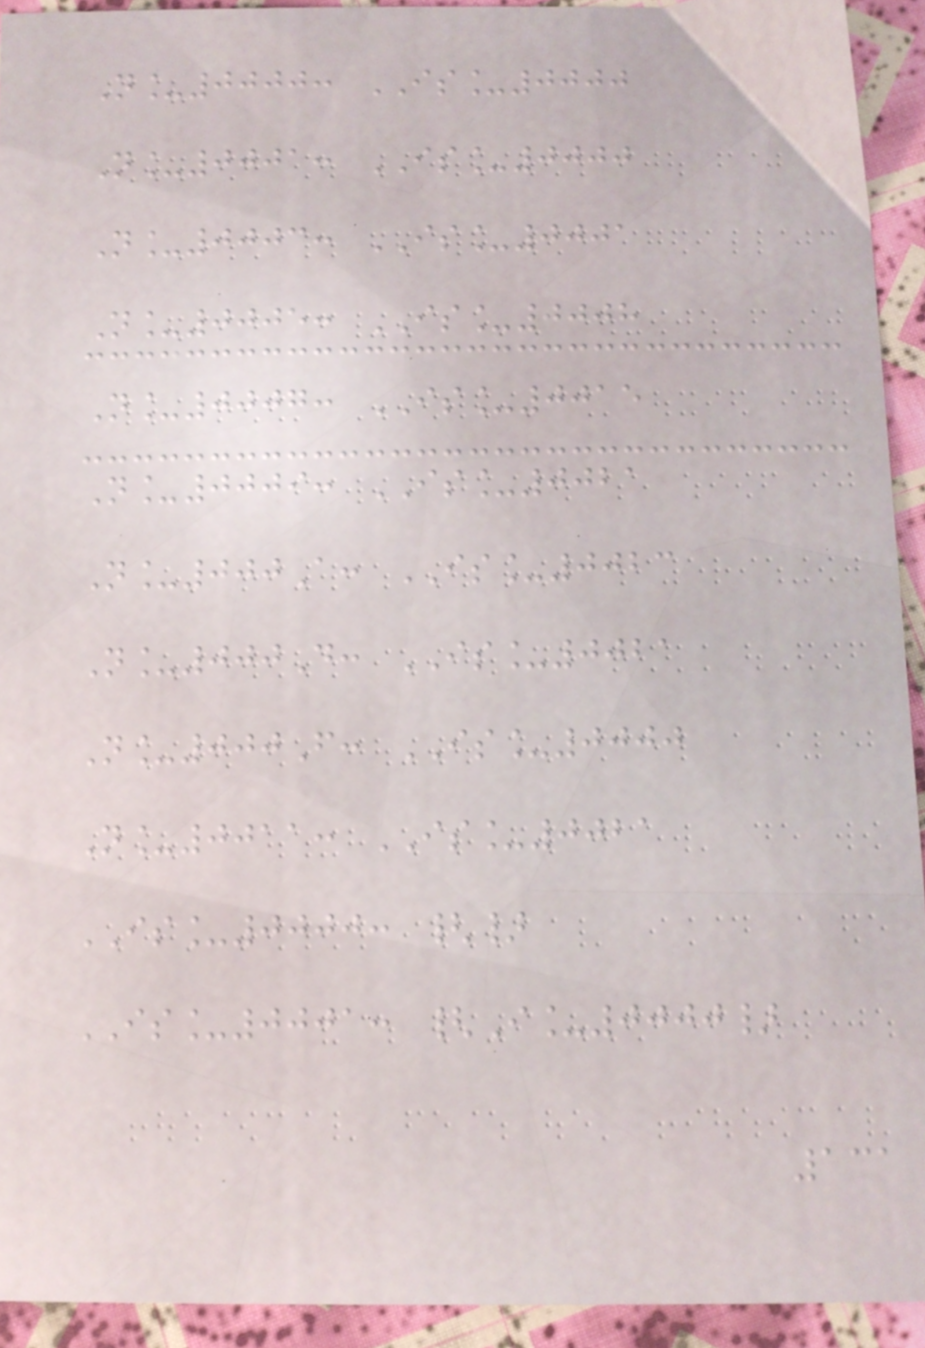N_0000: IS_0000
N_0001: IS_0000
N_0003: IS_0001
N_0005: IS_0008
N_0007: IS_0015
N_0009: IS_0021
N_000A: IS_0023
N_000D: IS_0021
N_000F: IS_0000
N_0011: IS_0021
IS_0000: {}
IS_0001: {I_0000}
131
